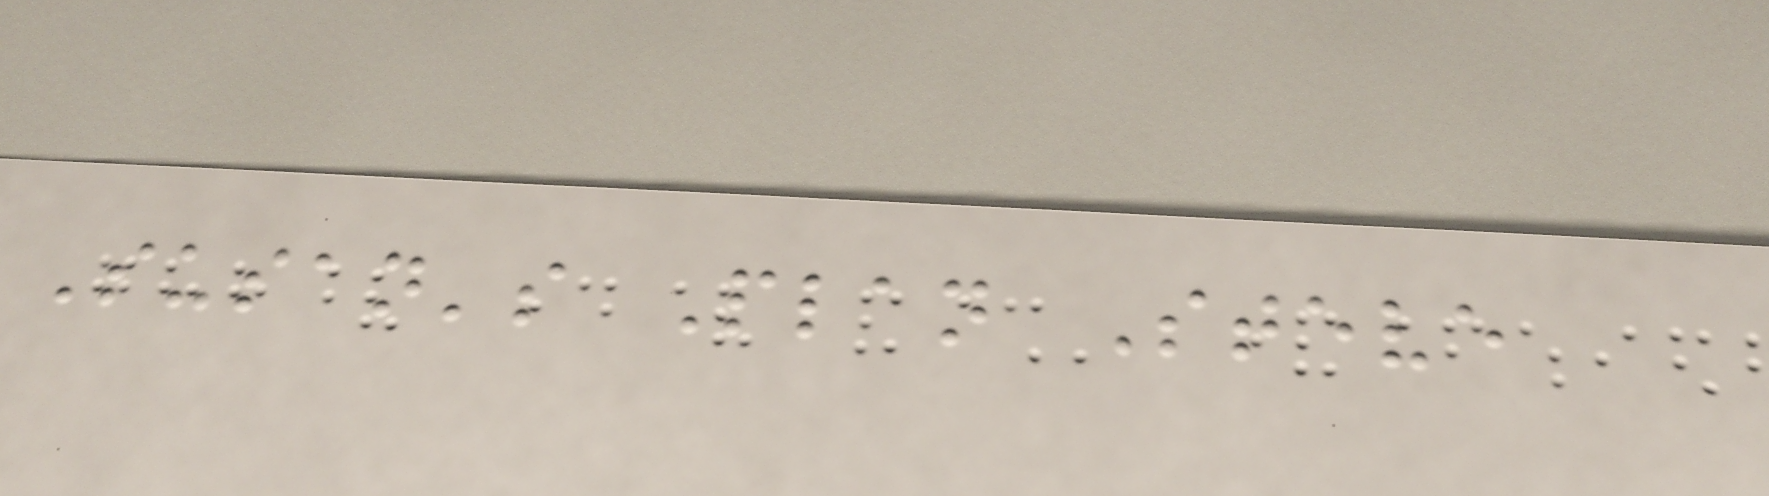Susan's Plan Steve
